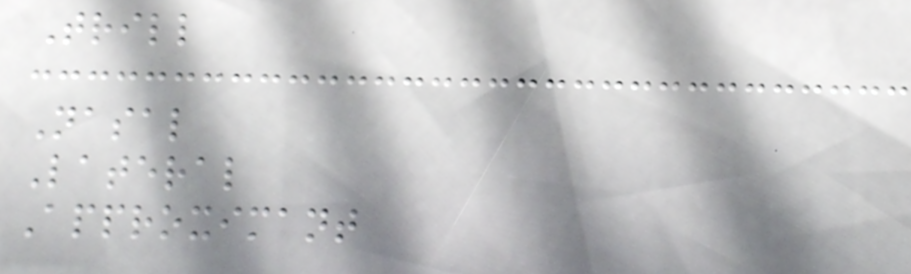Trill
Nasal
Lateral
Approximant
